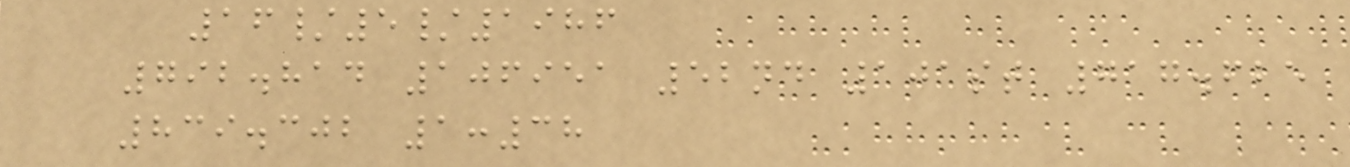16/5/1986
792.814 106951 52nd 101st 717.625
839.302 1:38
